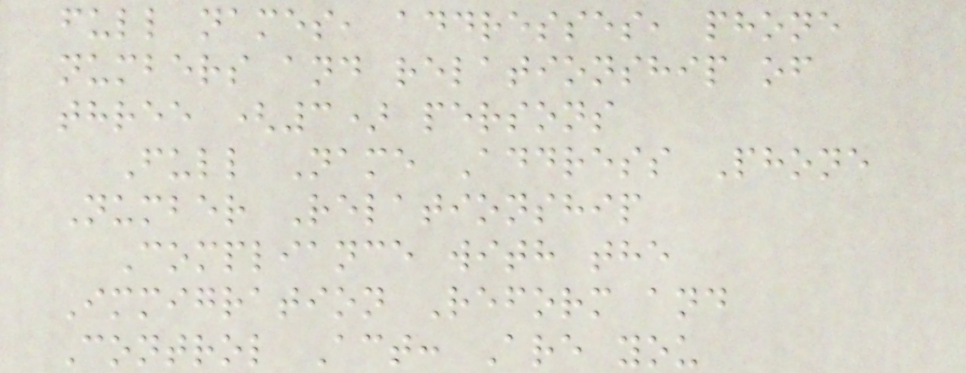full names, addresses, phone
numbers and relationship of
three (3) persons
Full Name Address Phone
Number Relationship
Compliance with the
Immigration Reform and
Control Act: Are you
